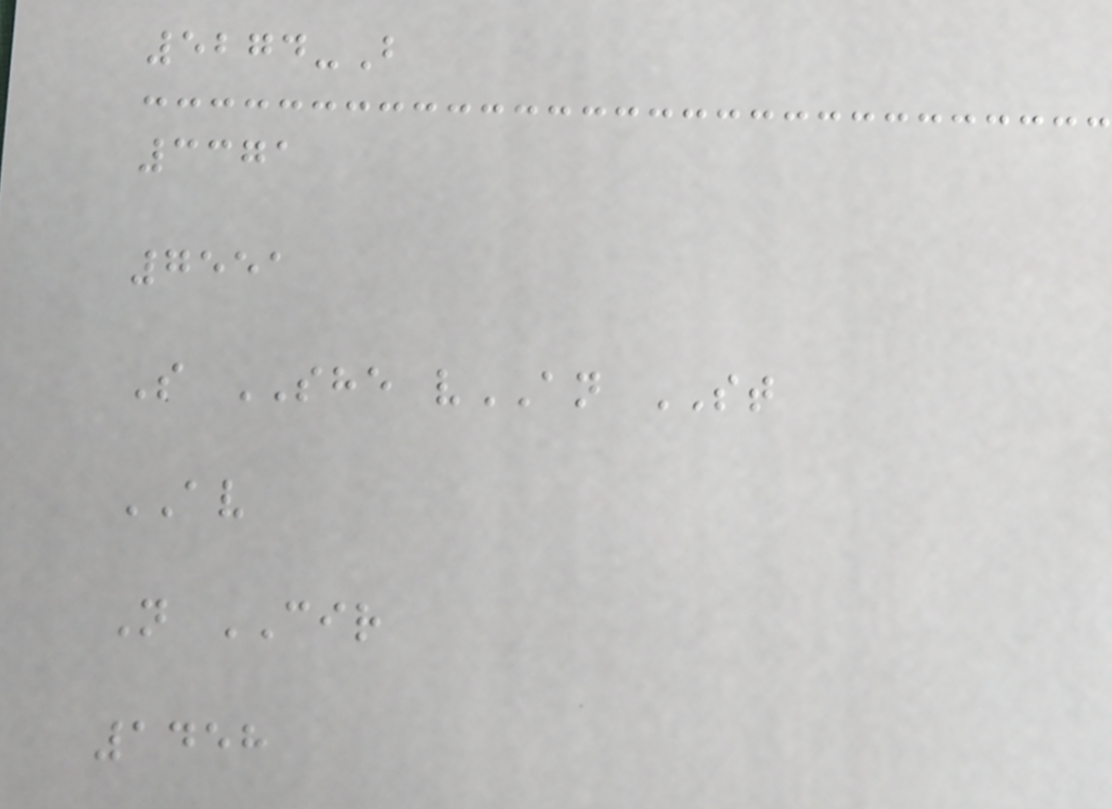5274-B
3371
7551
S SHE vAN ST
AV
N CIR
1458
